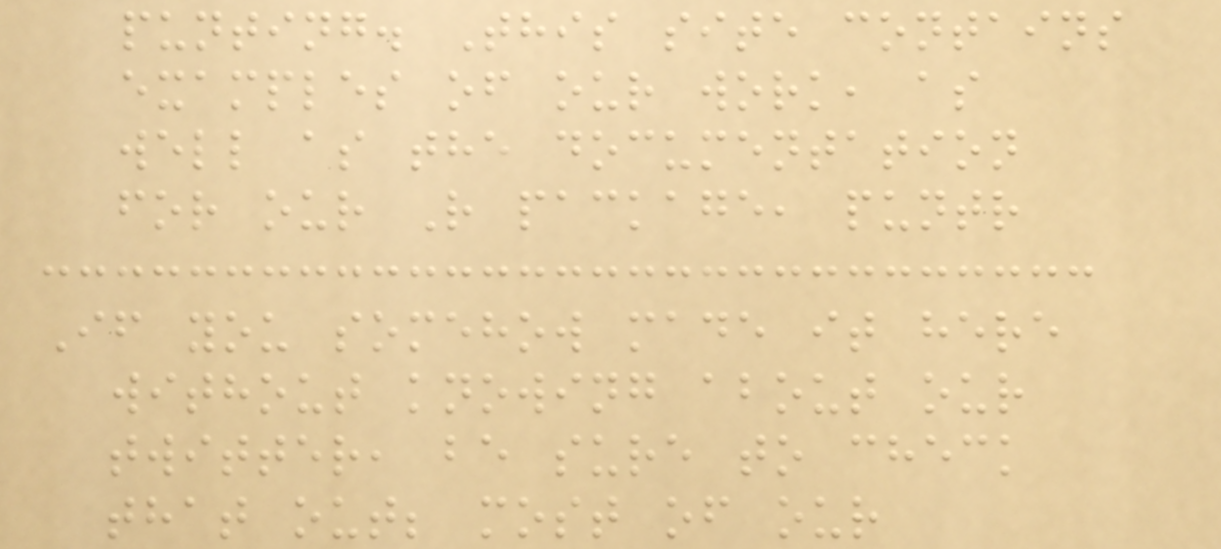punting. This site contains
examples of our work, as
well as the documentation
for our R package, puntr
If you somehow made it here
without knowing about our
twitter, be sure to check
that out; most of our
